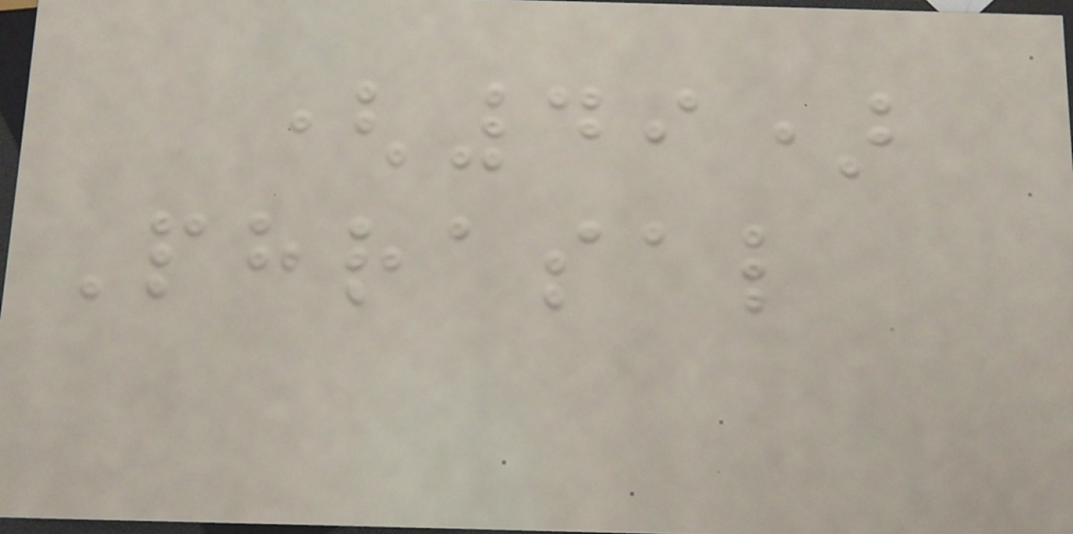(49)
Phrasal
